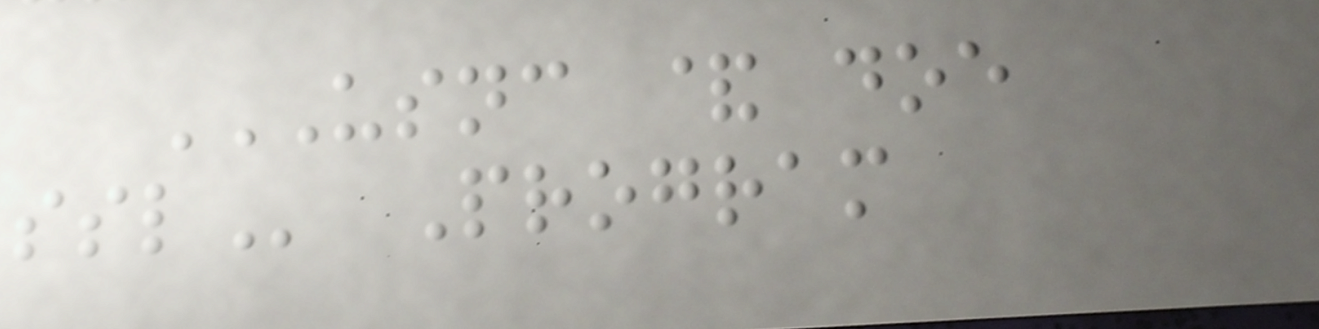USNC & DOE
SSL Program
